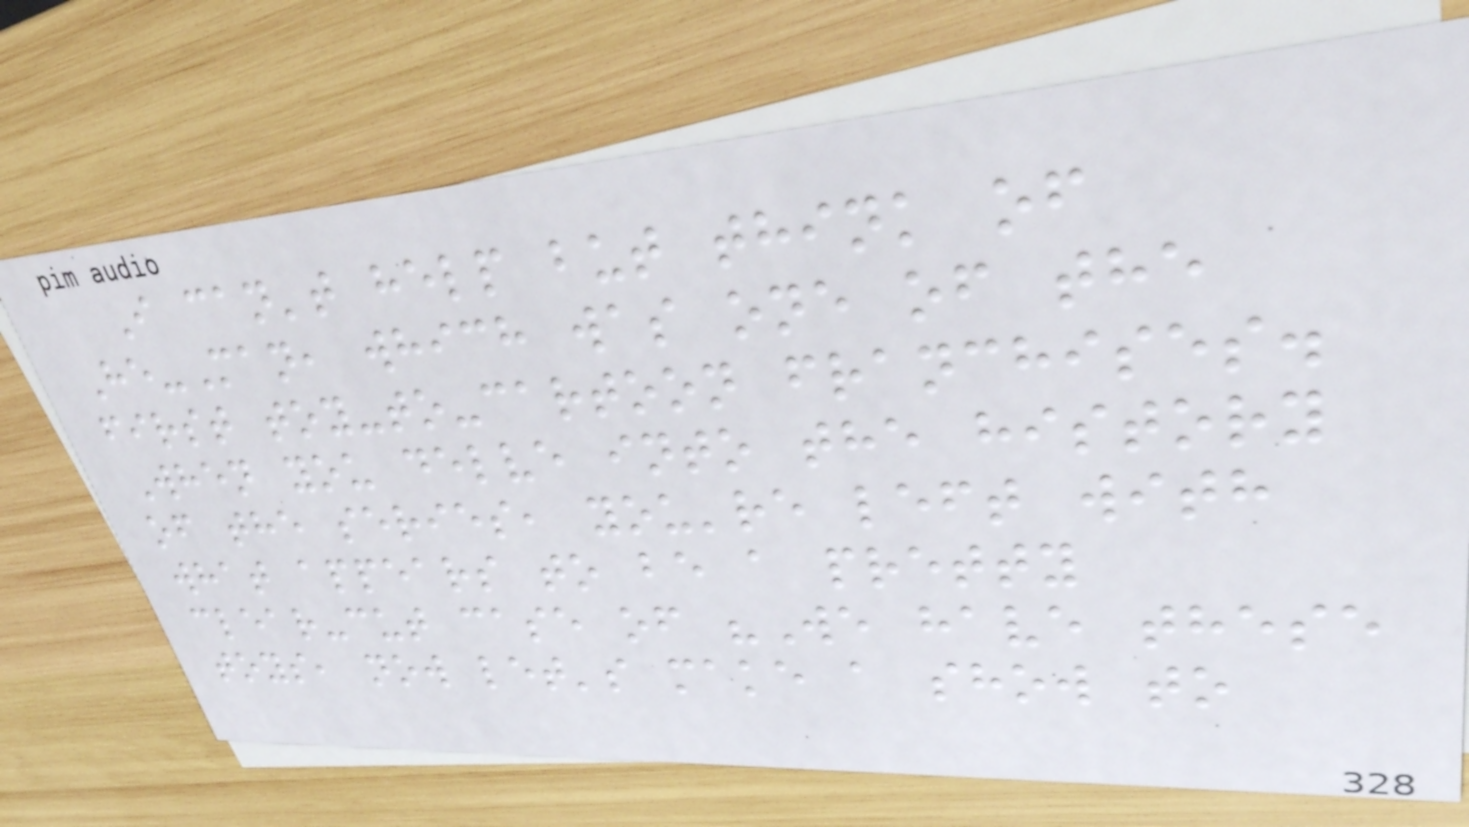I can't help but think of
He-Man, which was one of the
first toy-to-cartoon franchises.
When you delve into the history
of the series, you're left with
what appears to be a pretty
clear-cut case of "We have these
toys, now let's make a show to
